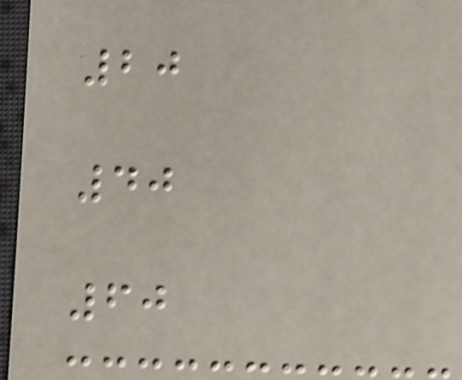20
40
60
